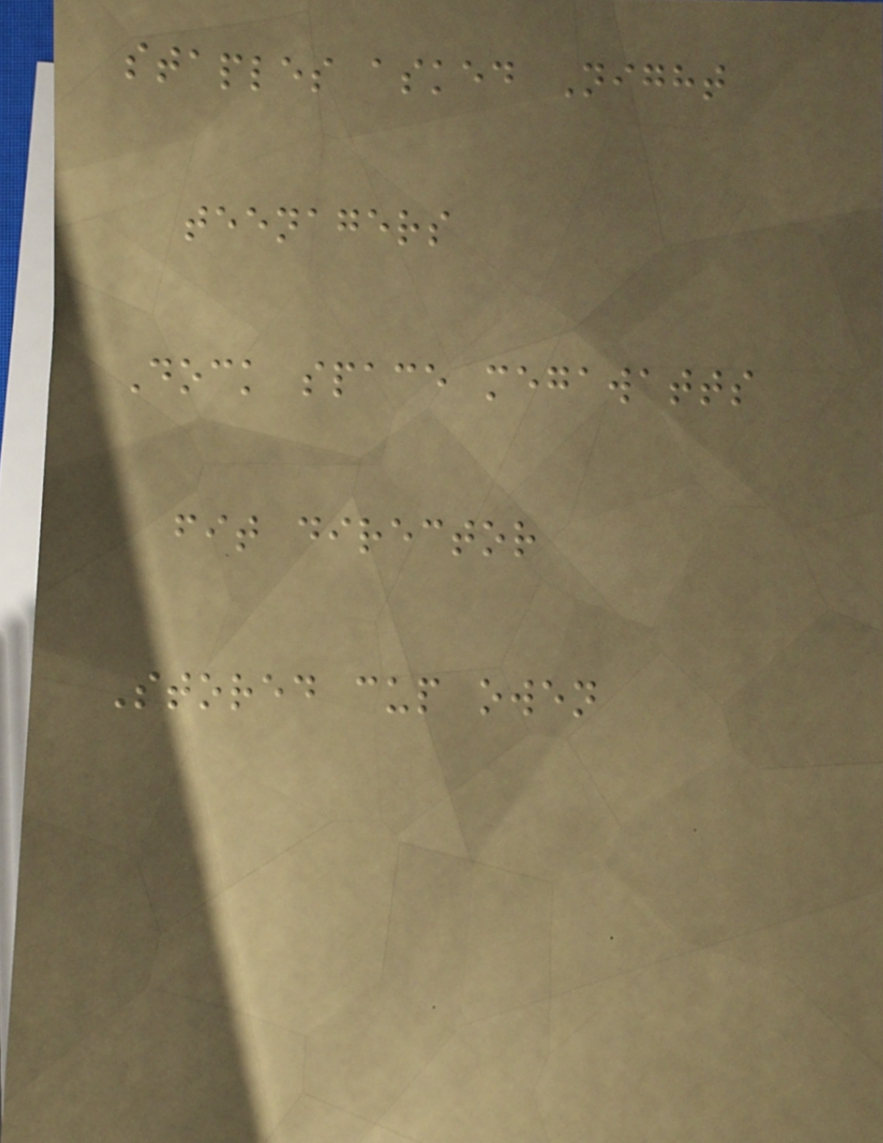staples asked Night
teenagers
Dock space megawatts
fit director
Stored cup owen
